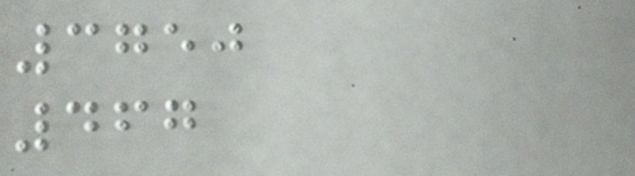3750
467
